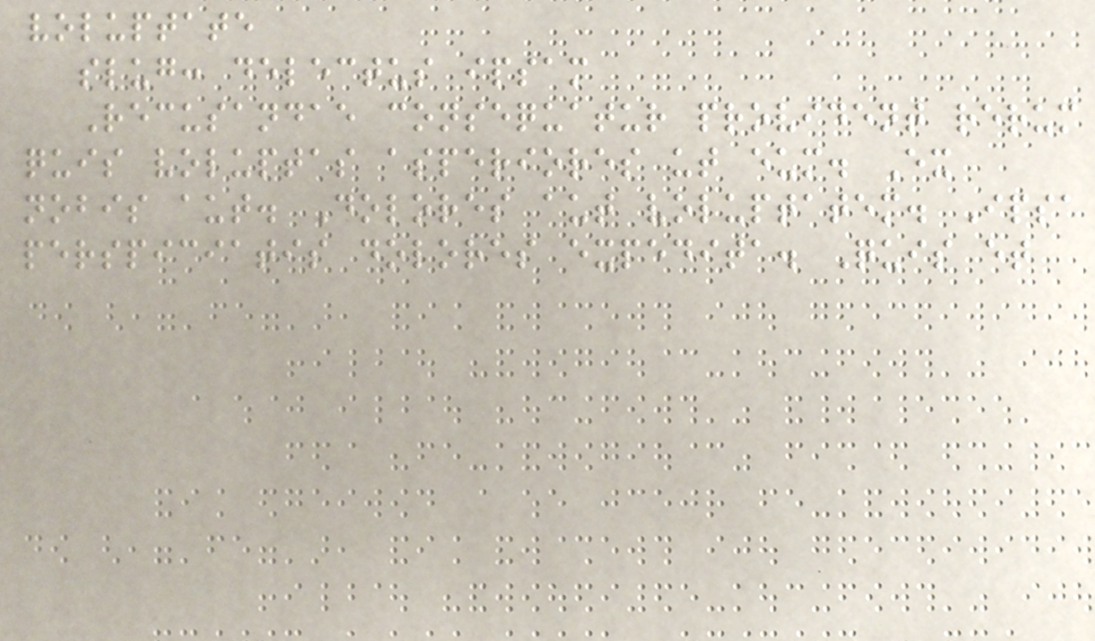voluptate
slug: delectus ipsam
Recusandae consequatur provident rerum
quis voluptas asperiores ut eum. Ex
nobis aut. Dolores aut voluptatem. Ipsa
perspiciatis dolores expedita. Quis et
